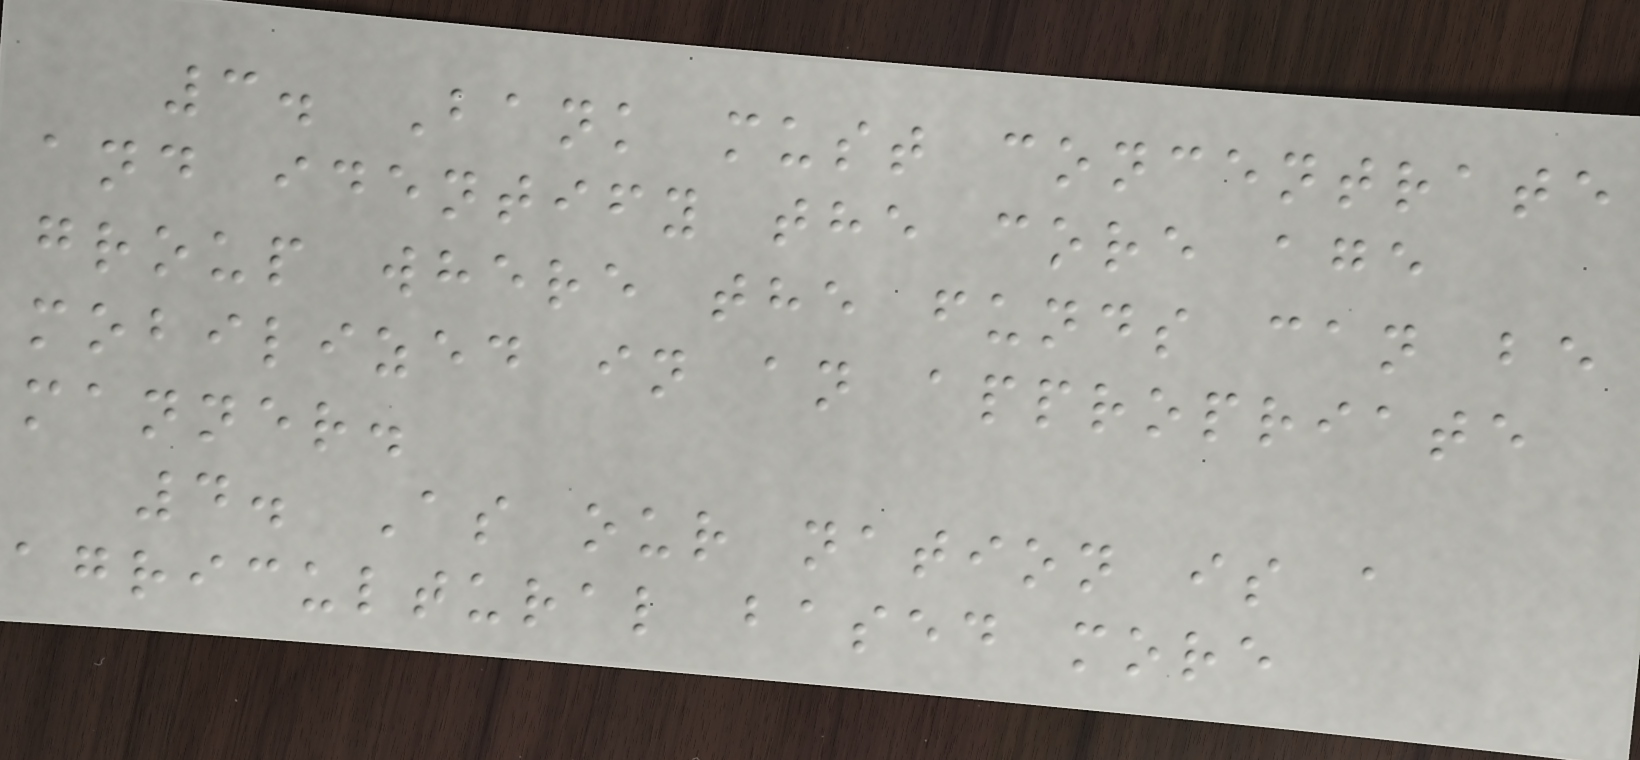3. Bank must concentrate
and identify the core age
group where the funds can be
mobilized in an appropriate
manner.
4. As our nation is a
agricultural based more
